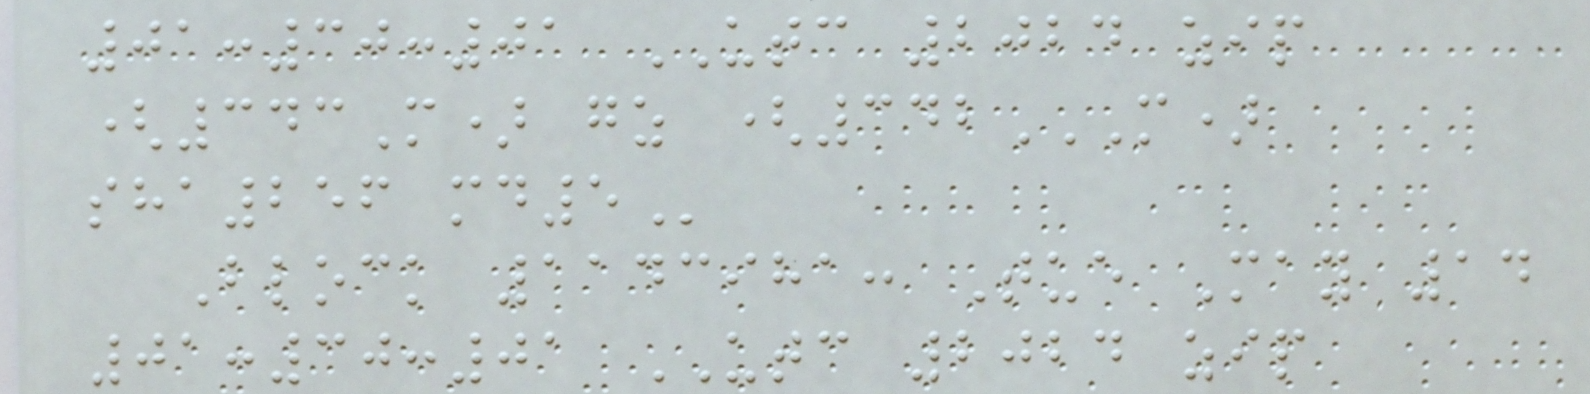01:30:01 UTC 2024 zip
(343M) gz (342M)
SHA256 MD5
Block 1143981: Tue May 14
01:30:01 UTC 2024 zip
